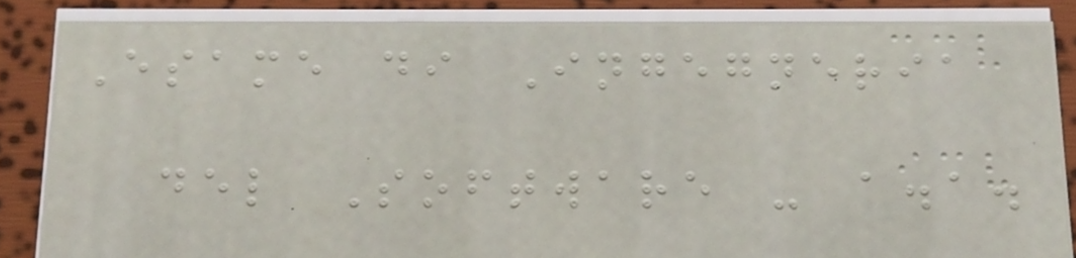Esame di Ingegneria
del Software - a.a.
